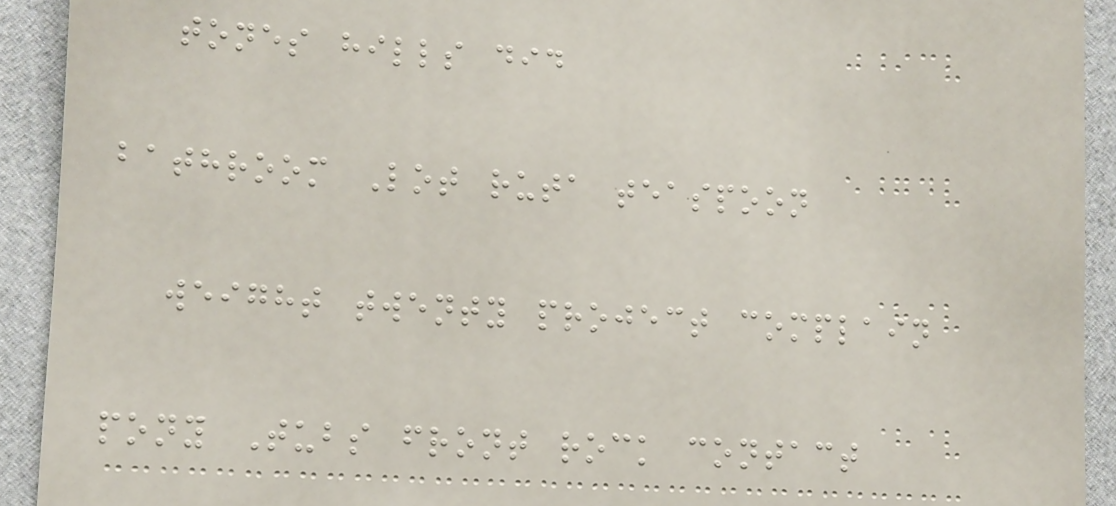tones hills did
bathroom Lot ruta teaspoon
weight twenty project complain
pony Tubs front rock contact
